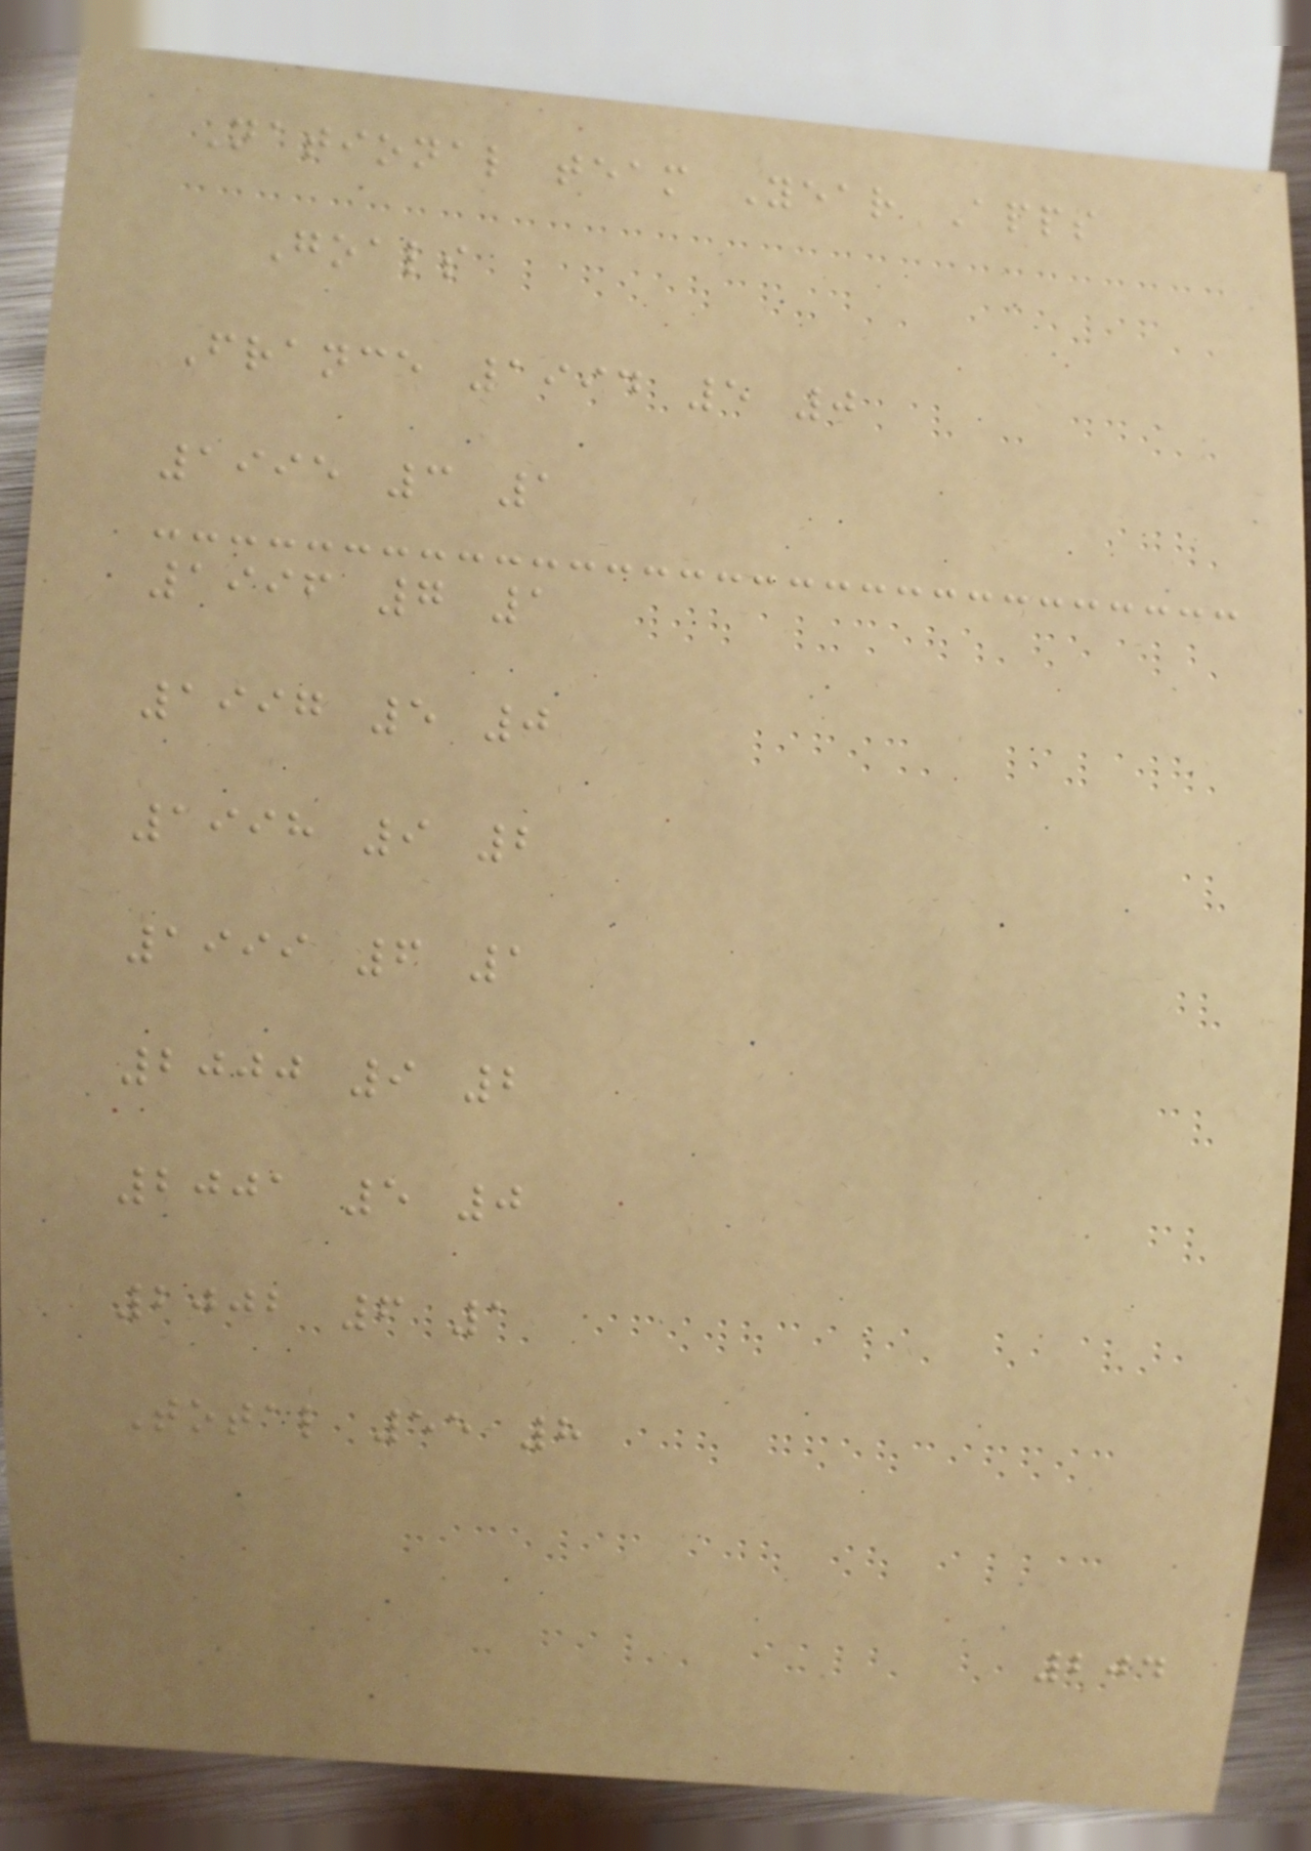National team Year Apps
Goals
France 1994 5 0
1995 3 1
1996 7 1
1997 5 0
1998 9 2
1999 6 1
2000 9 2
2001 5 0
2002 6 1
Total 55 8
204
